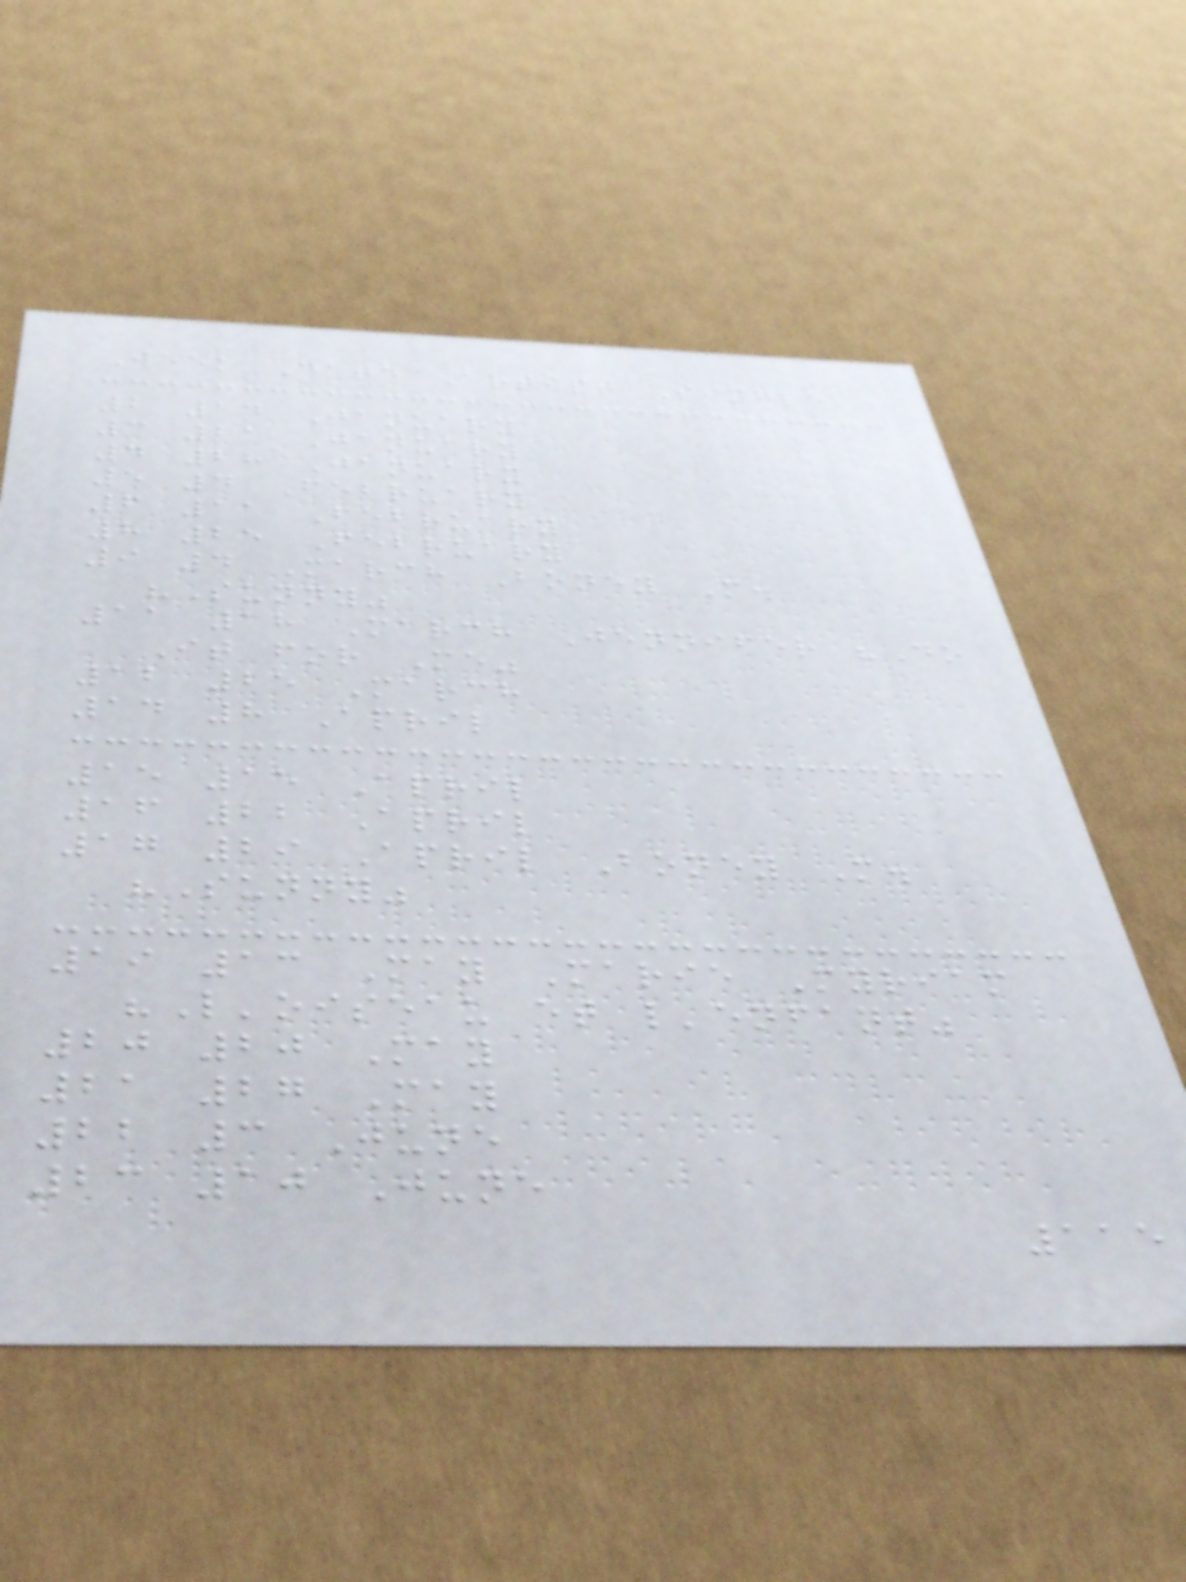Week Date Artist Single
2 14 January
3 21 January
4 28 January
5 4 February
6 11 February
8 25 February
9 4 March Boney M.
"Sunny"
11 18 March Jennifer "Do
It for Me"
12 25 March
14 8 April
15 15 April
16 22 April
17 29 April Boney M.
"Sunny"
19 13 May Marie Myriam
"L'oiseau et l'enfant"
20 20 May
21 27 May
22 3 June
23 10 June
115
